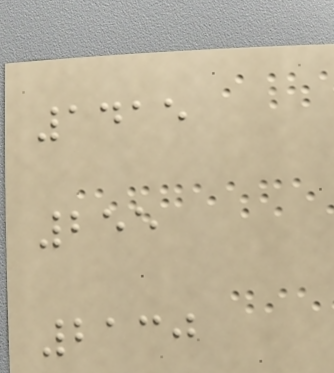1415
255
2130
